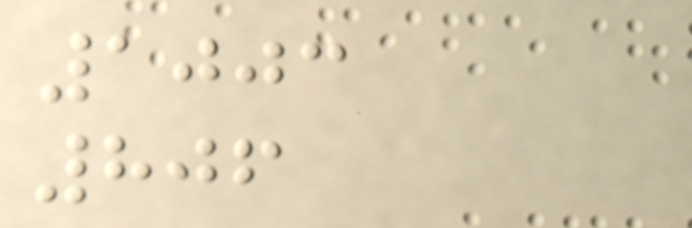1003
806
